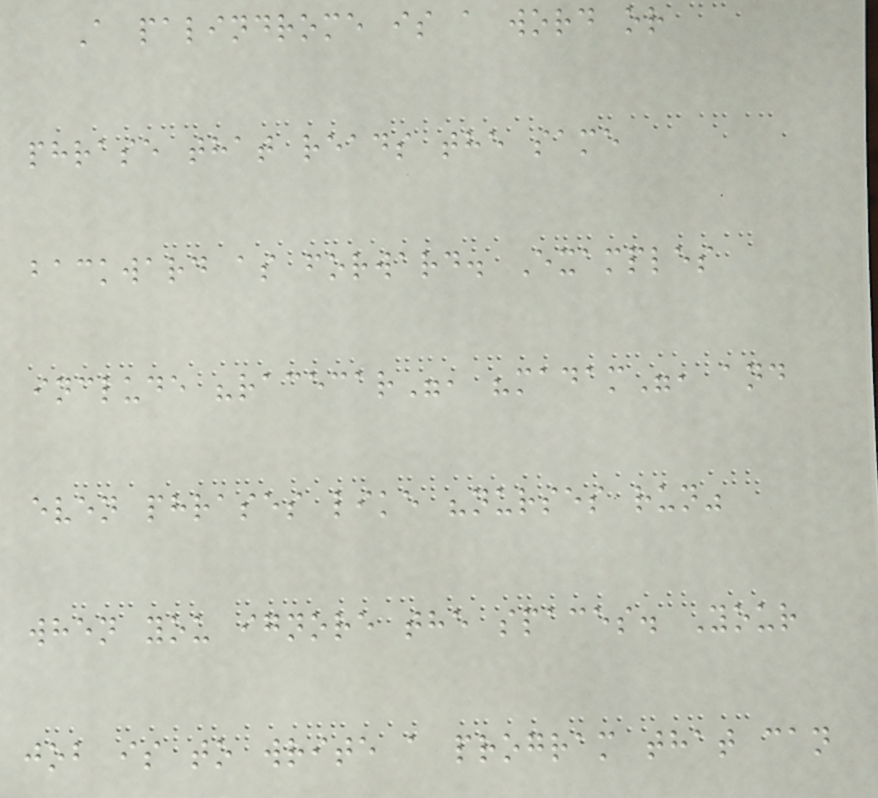A palindrome is a word or
phrase that reads the same
backward as forward. Examples
include "racecar", "madam", and
even phrases like "nurses run"
when you ignore the spaces. Your
job is to write a program that can
